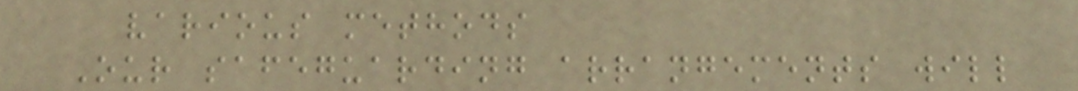various methods
Our safeguarding arrangements will
